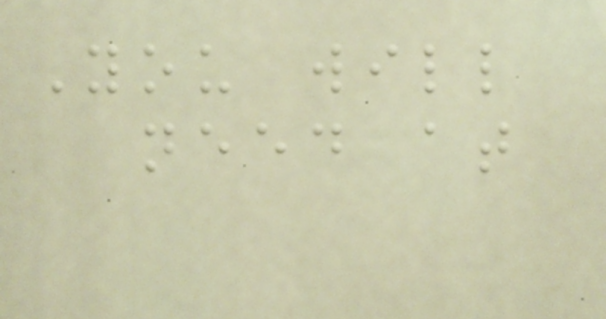You will
need at
